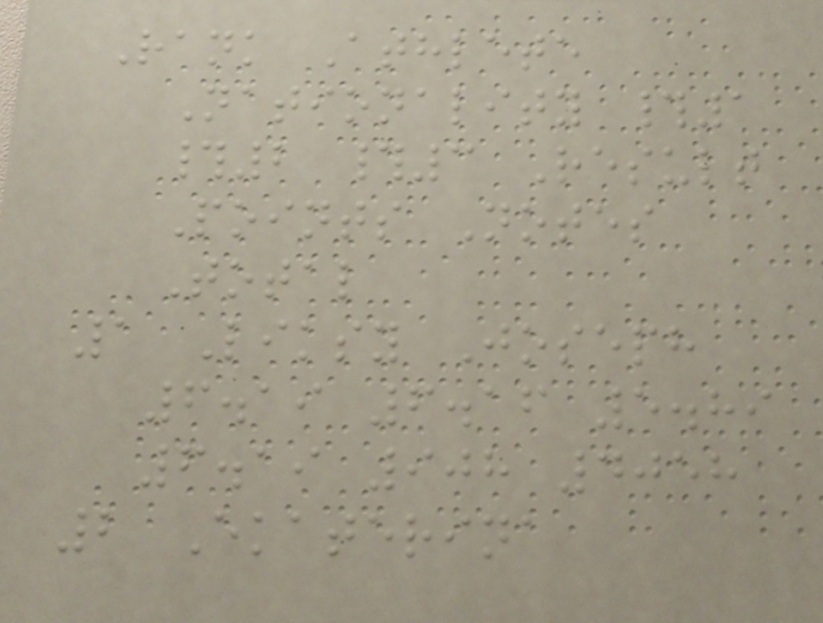Rank Athlete
Nationality #1
#2 #3 Result
Points Notes
Total
1 Liksy Joseph
6.19 6.16 5.89
6.19 908 4058
2 Ekaterina
